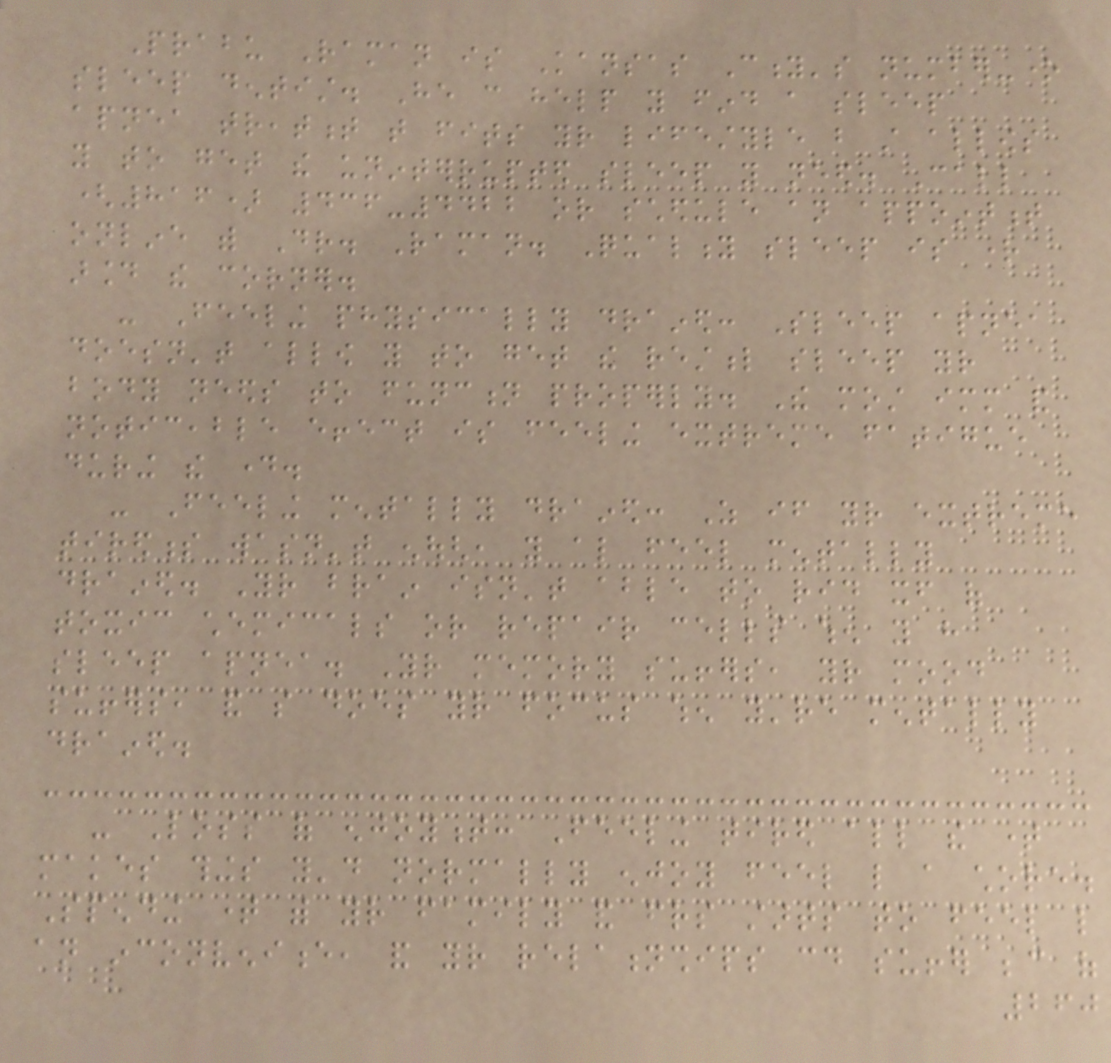Prabu Raman is Kansas City's number-one
sleep dentist. He can help you find a sleep
apnea treatment that fits your lifestyle but still allows
you to get the uninterrupted sleep you need. Call
(816) 436-4422 or schedule an appointment
online with Dr. Raman. Quality sleep is right
around the corner.
- Feeling physically drained: Sleep apnea
doesn't allow you to get the restful sleep your
body needs to function properly. The most immediate and
noticeable effect is feeling extreme fatigue
during the day.
- Feeling mentally drained: As if your extreme
tiredness wasn't enough, you also feel mentally
drained. Your brain isn't able to rid itself of
toxic chemicals or repair cells when you have
sleep apnea. Your memory suffers, your mood
suffers, and so does your focus when you're mentally
drained.
- Loss of enjoyment: Feeling tired all the time
makes things you'd normally enjoy feel like a chore.
Spending time with your family and friends starts to feel like
an inconvenience, and your relationships could suffer because of
260
